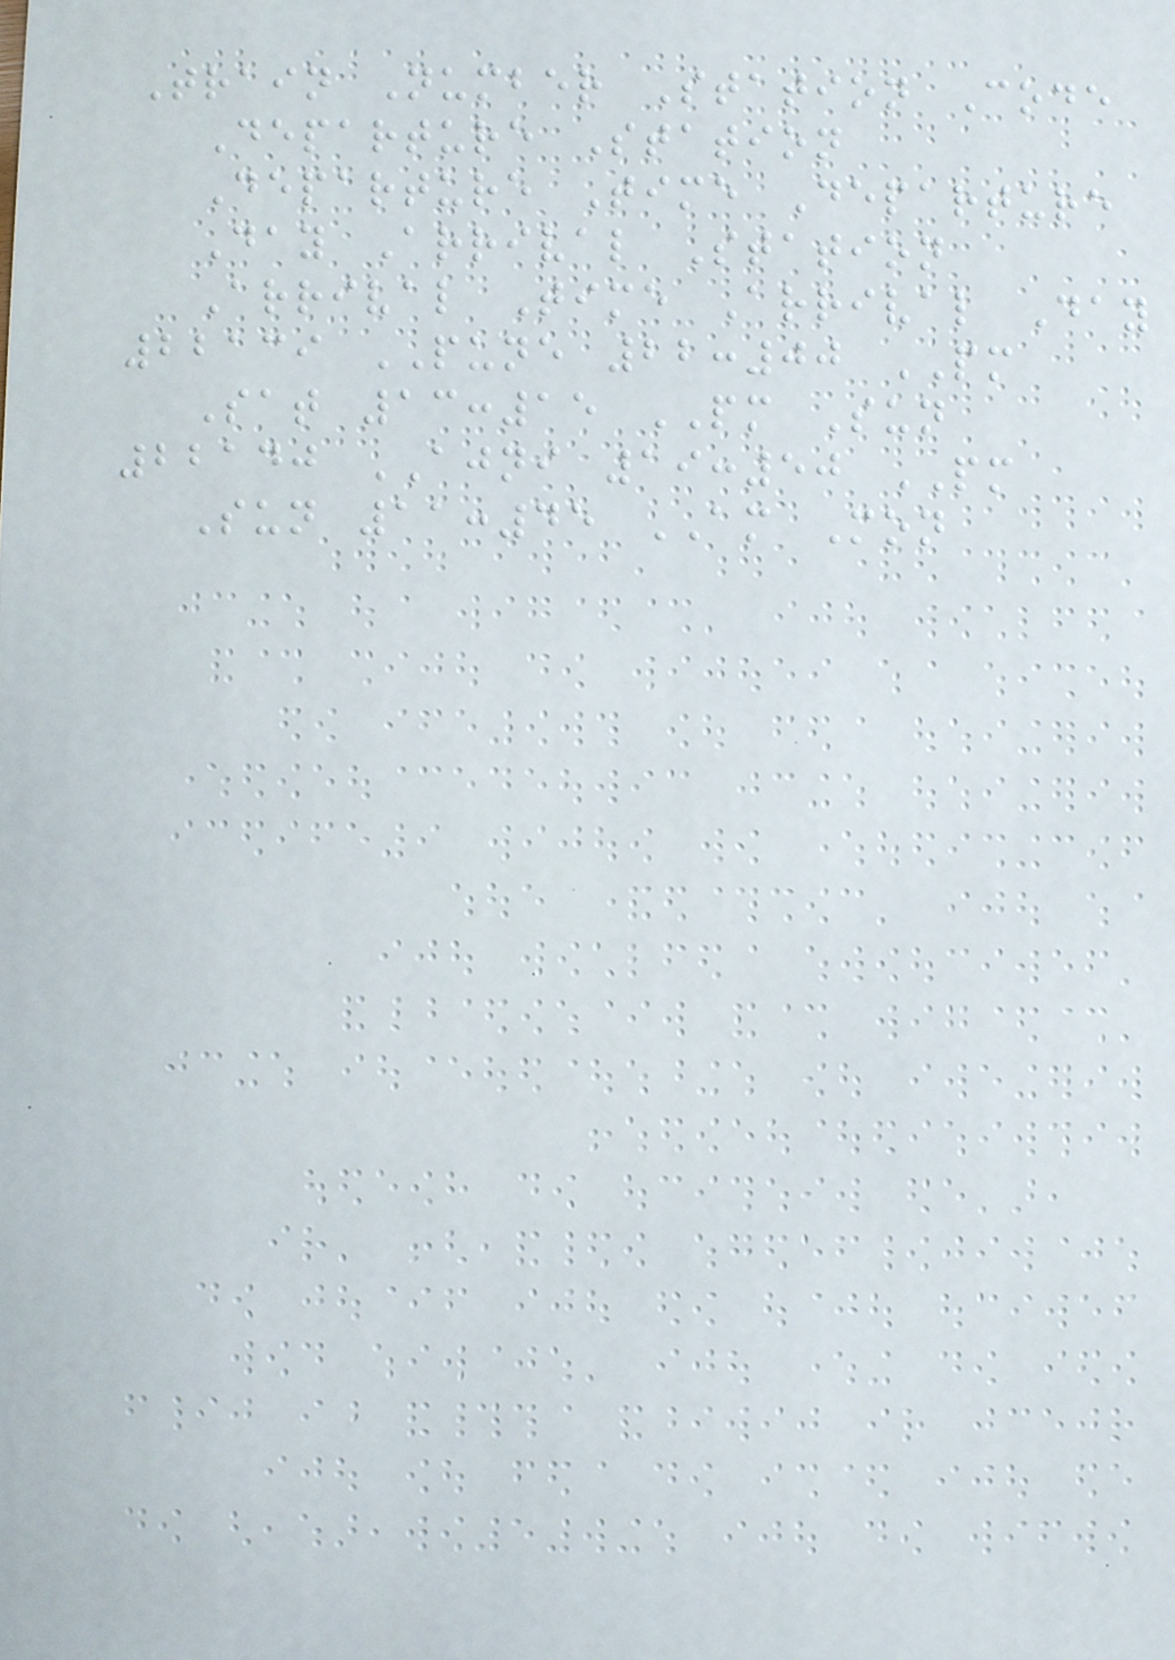Train Number Station Code
Departure Station
Departure Time Departure
Day Arrival Station
Arrival Time Arrival Day
22139 PUNE 22:00 PM
Sat 13:15 PM Sun
22140 AJNI 19:50 PM
Sun 11:45 AM Mon
